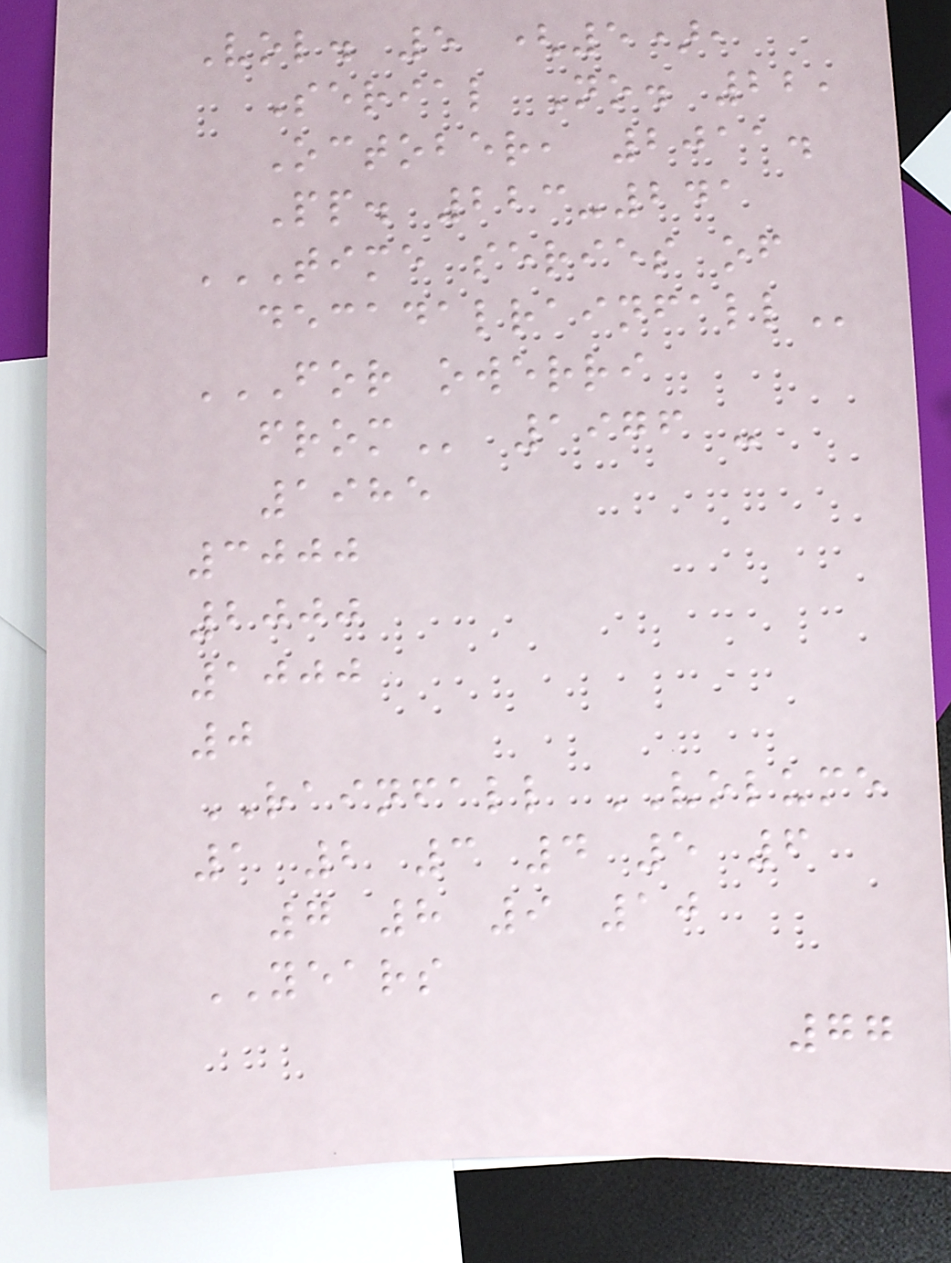Vol. 5 (5),
Serial No. 22,
October, 2011.
Pp. 223-241
TIME SERIES OF
DECADALRAINFALL
FOR OWERRI
FROM 1976 -
1985
3000
2000
1000
0
RAINFALL VOLUME
1 2 3 4 5 6
7 8 9 10
YEARS
77
